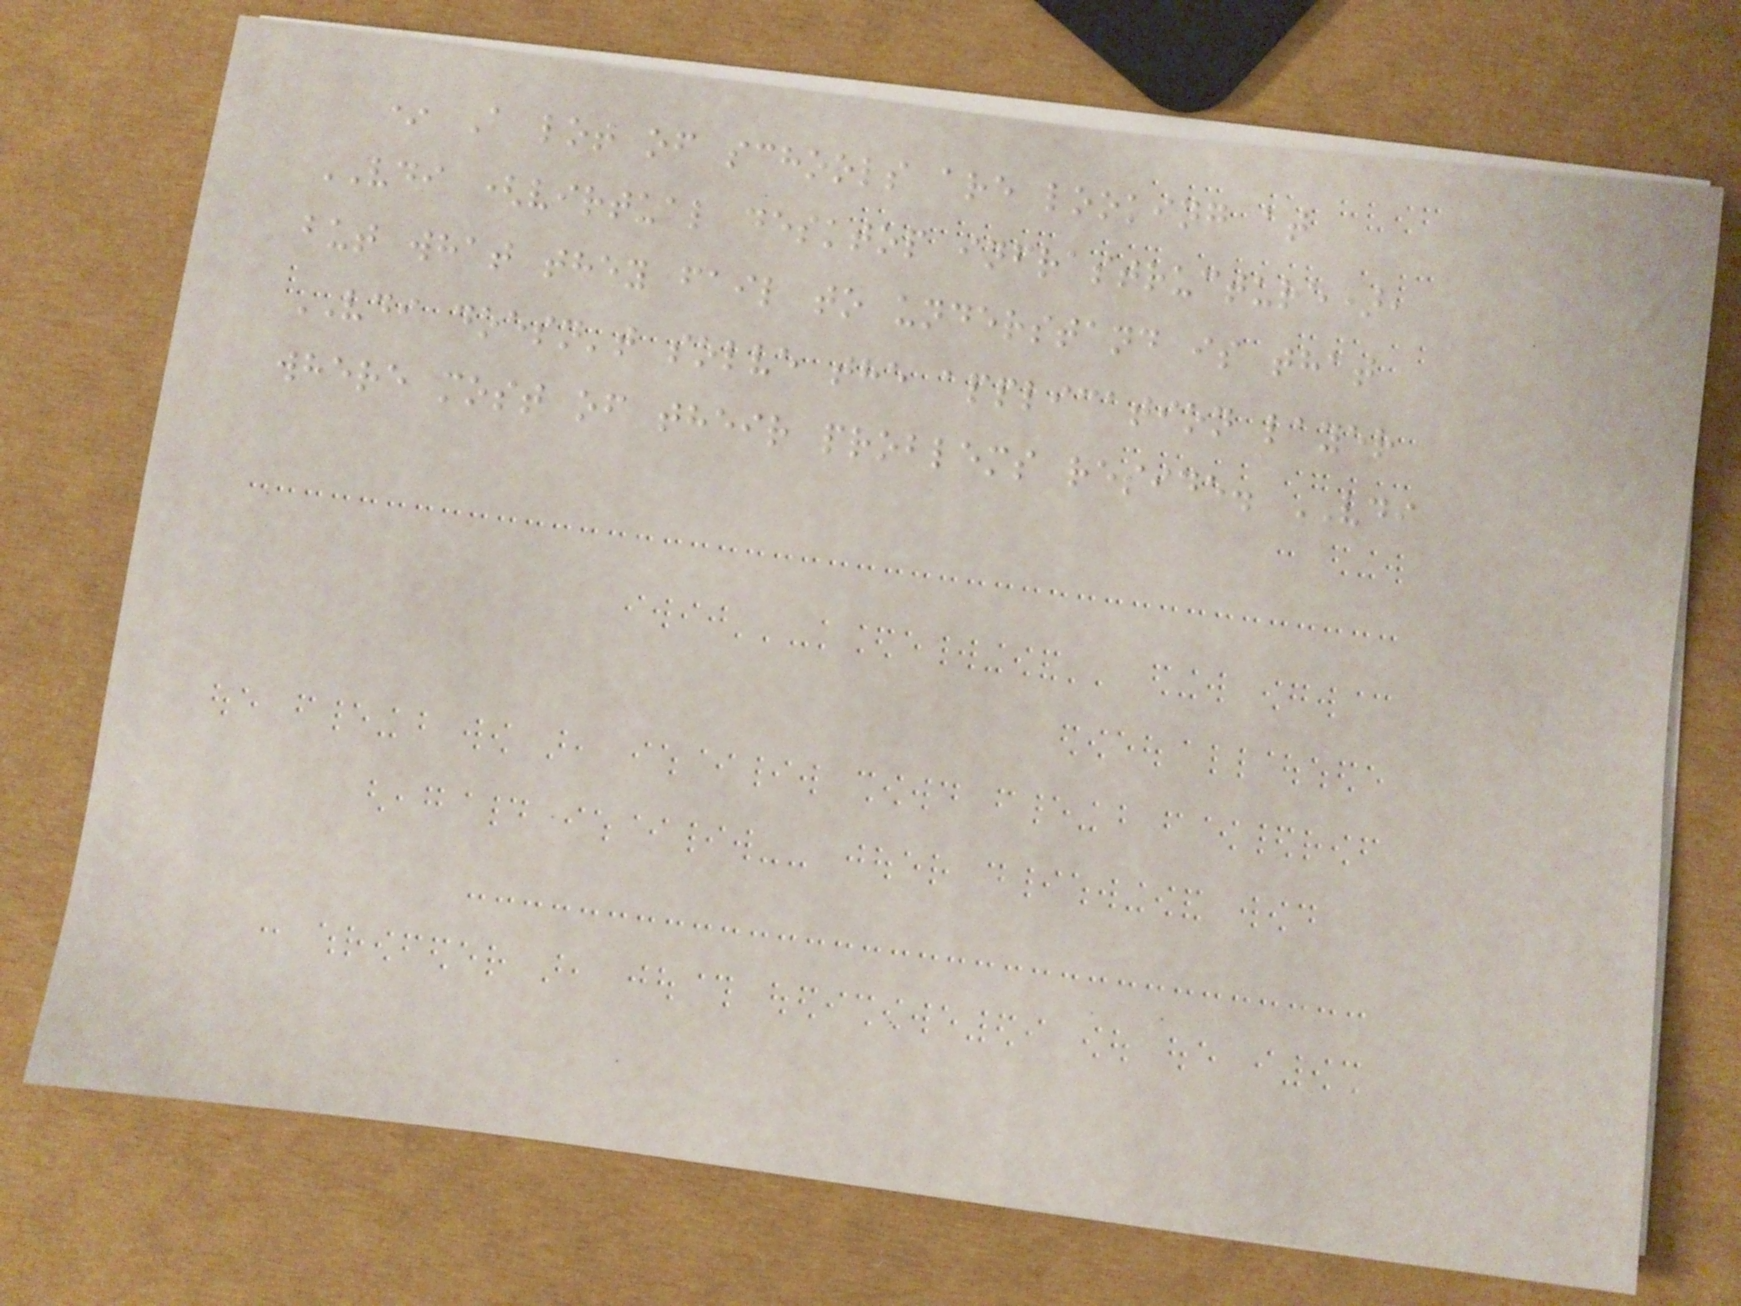* A lot of schools are looking at
VDI (virtual desktop infrastructure),
but what they fail to understand is that
VDI doesn't solve the application layer
where most of their problems reside. VDI
